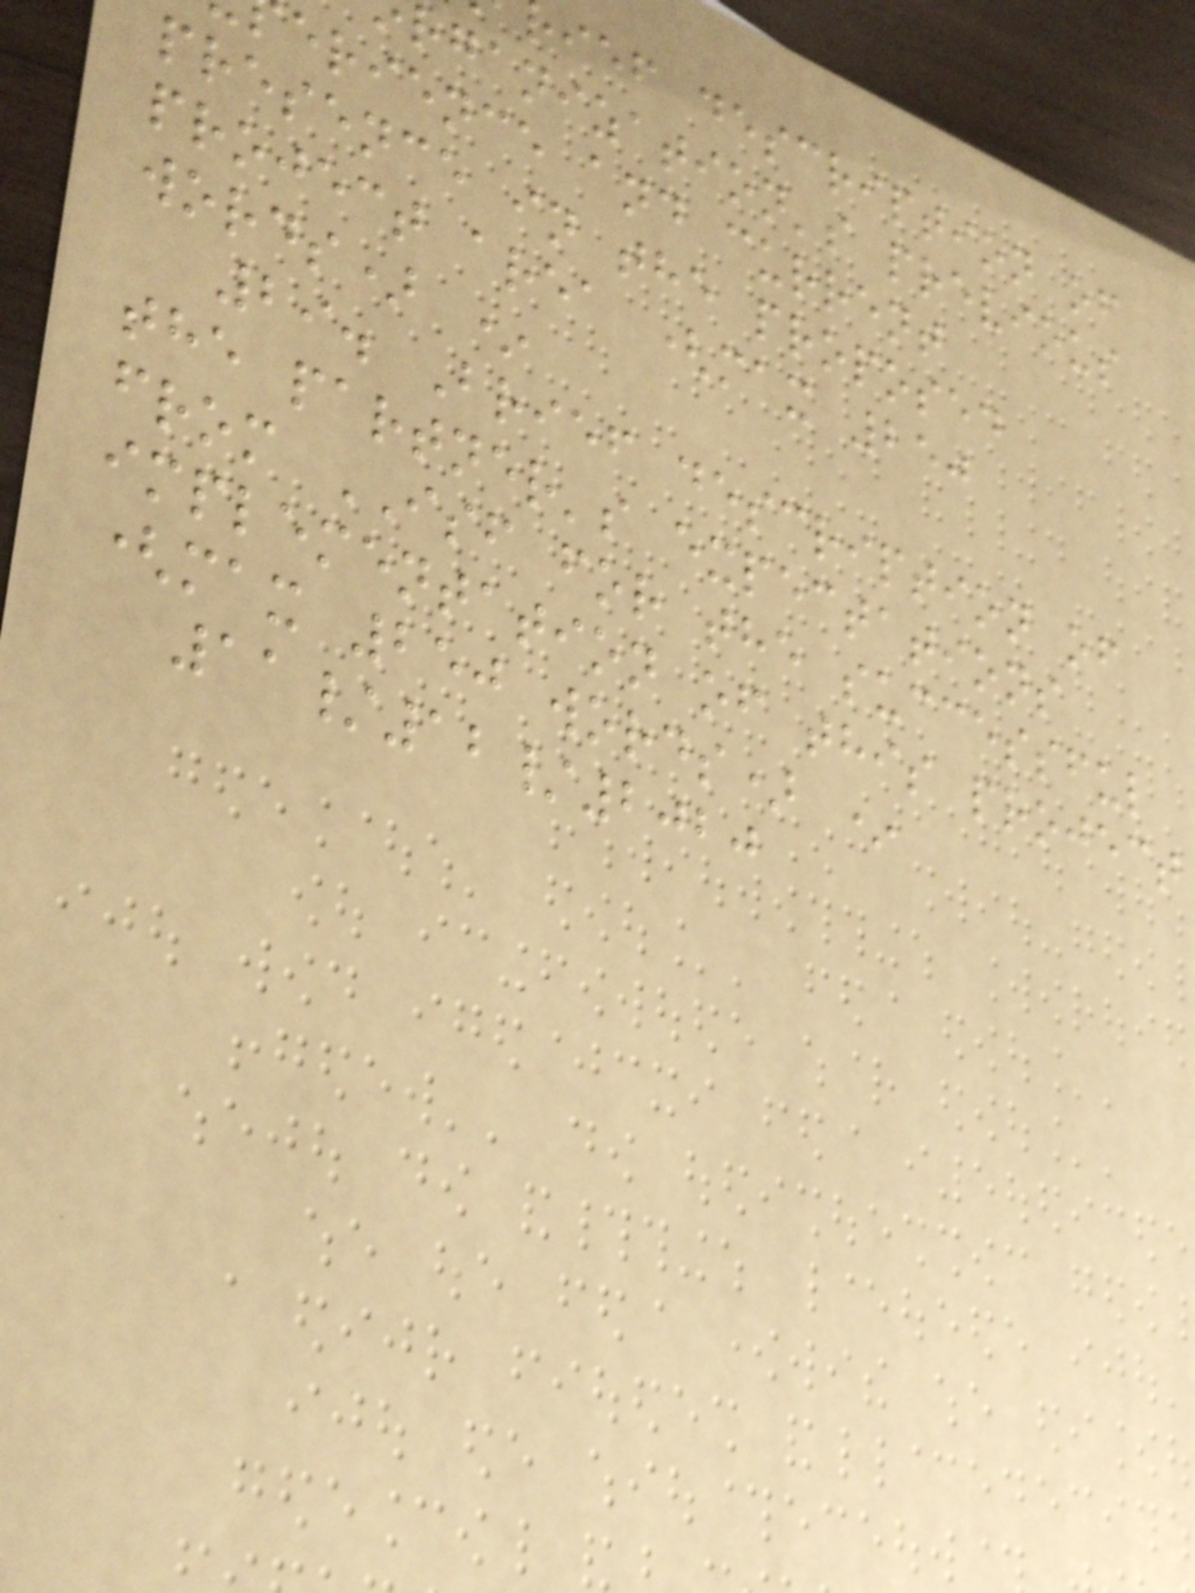ief description of
rganization's previous
erience and current
presence in the proposed
project area (max 250
words) *
29. Brief description of
the partner's expectations
from ISF for the successful
implementation of this project
(max 250 words) *
11/12/2020
